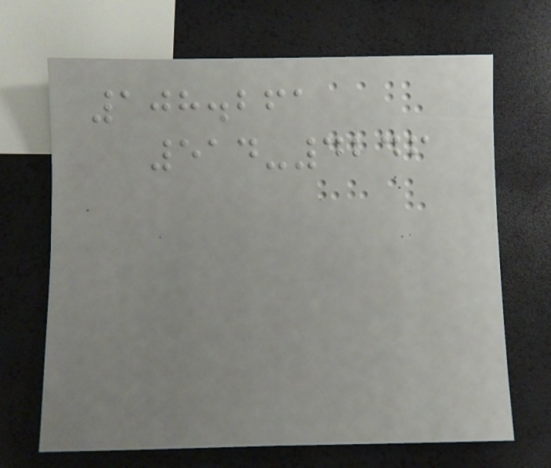108.261
514-4246
